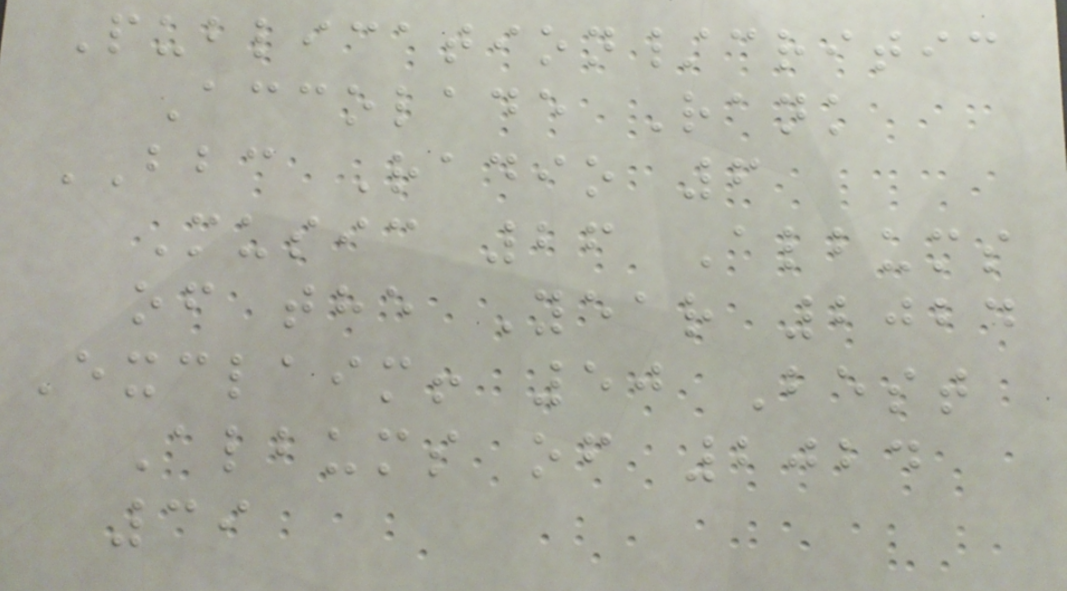Publication/critic
Accolade Rank
BBC Radio 6
Music 26 Albums
of the Year 2024
Exclaim! 50 Best
Albums of 2024
39
